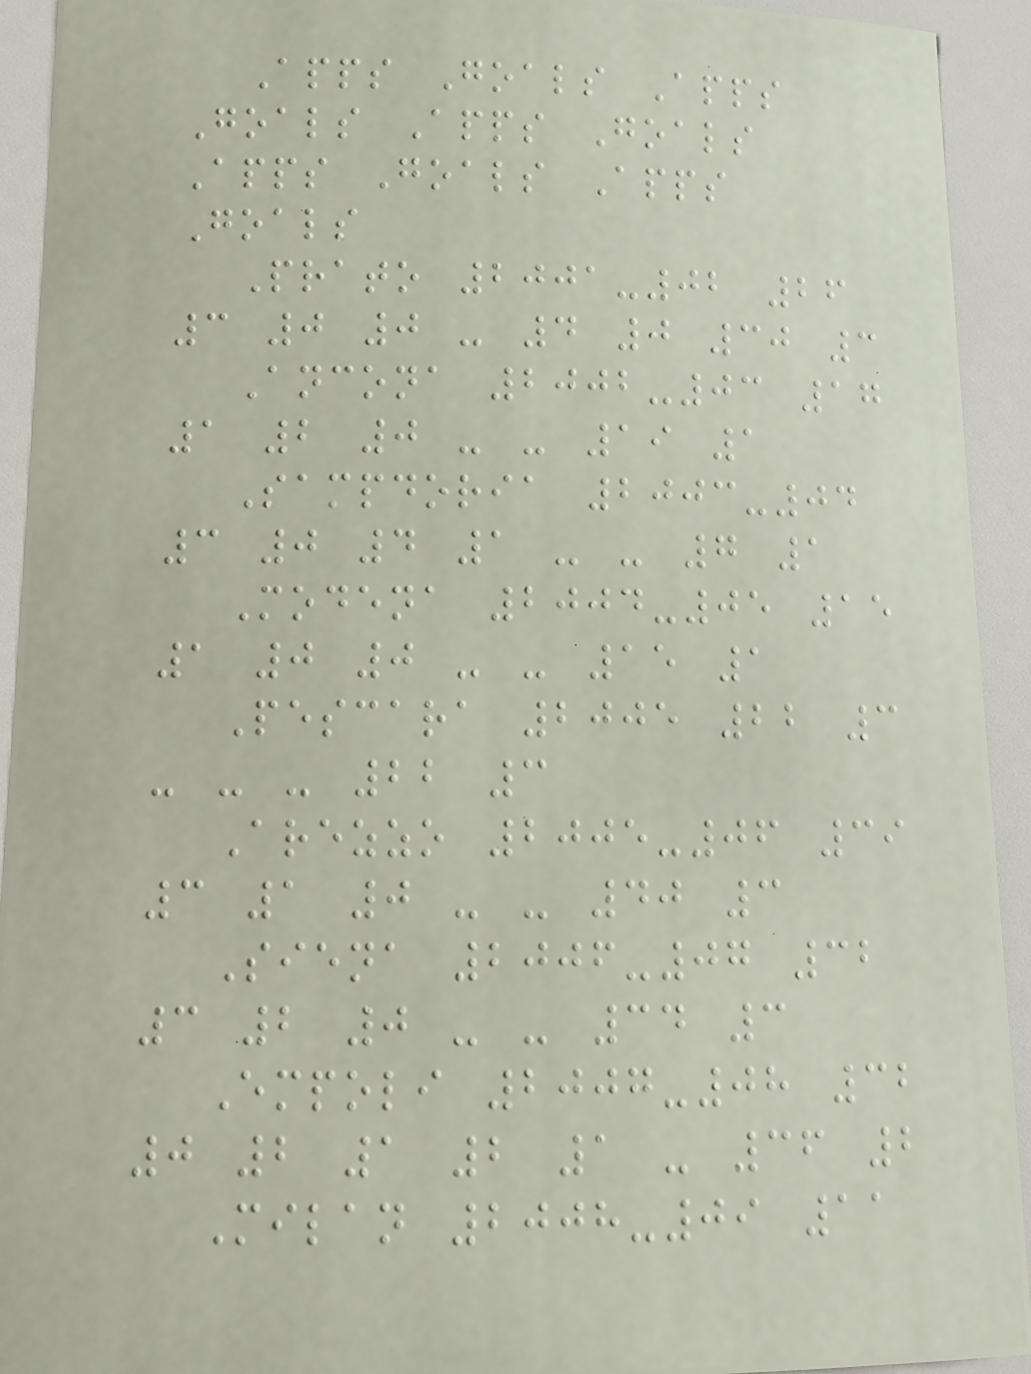Apps Goals Apps
Goals Apps Goals
Apps Goals Apps
Goals
Prato 2001-02 26
3 0 0 - 4 0 30 3
Ancona 2002-03 17
1 2 0 - - 19 1
Sampdoria 2003-04
3 0 4 1 - - 7 1
Modena 2004-05 15
1 0 0 - - 15 1
Pescara 2005 22 3
- - - 22 3
Arezzo 2005-06 39
3 1 0 - - 40 3
Siena 2006-07 32
3 2 0 - - 34 3
Empoli 2007-08 32
0 2 1 2 1 - 36 2
Milan 2008-09 11
